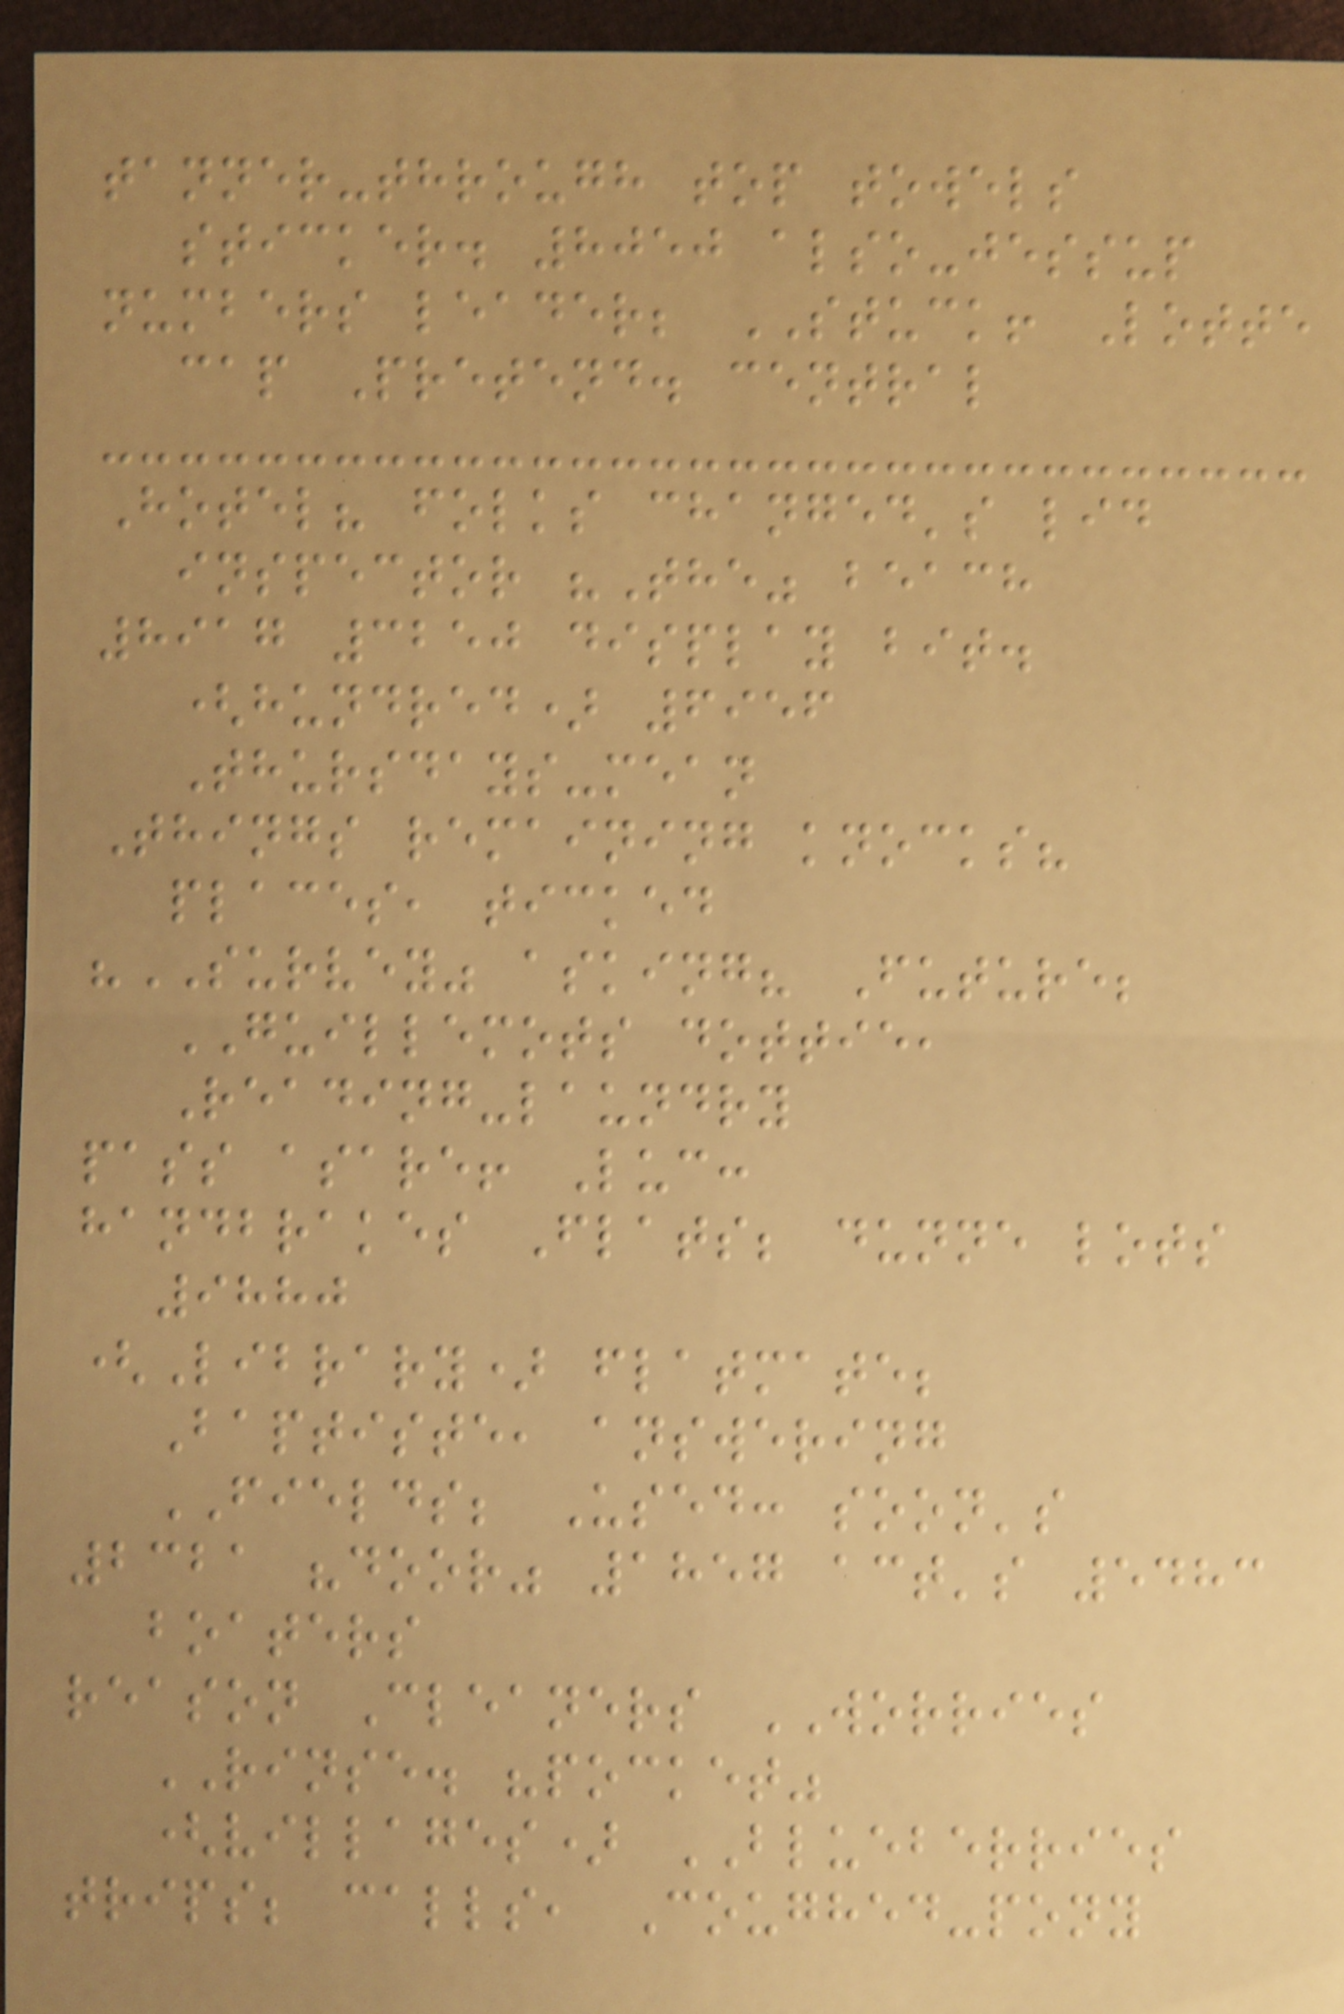tanner-through top towels
sticker. 8050 also-jessup
numbers leader; STUCK! Lotte
cap Pretend. central
Hotel? folks changed's lid
inspector "The" beach
8917 3250 display bit.
(hundred) 6956
Thursdays-mean
Things remaining knocks?
places, ticked
"SURVEY" asking? Future;
GUILLEMOTS dottie,
Reading-laundry
pass asare! Luc:
handbrakes Flats; dunne lots
9880
(Library) flatmate;
Baptiste, answering
FIELDS; Used: soon's
2321 "door" 1857 act's 5483
boaters
reason Cleaners WORRIES
RINSE. "pocket"
(villages) BLUEBERRIES
trips; calls, Coughed-pony
